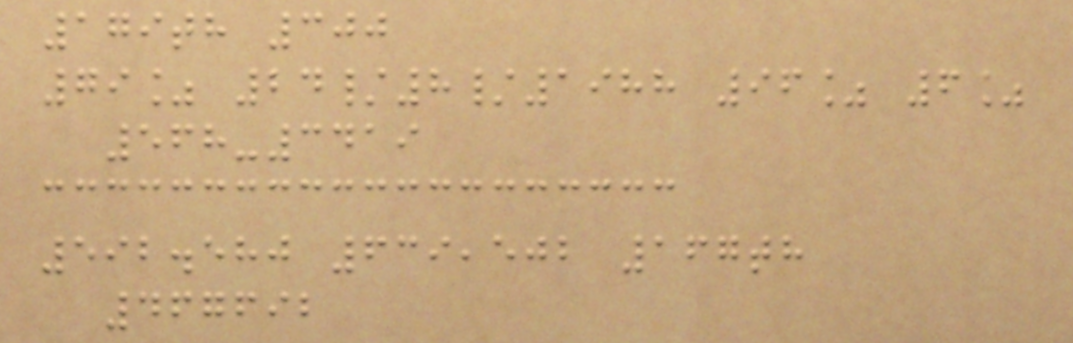179th 300
79% 24/8/1988 96% 6%
568-3419
592.580 639,502 167th
467692
